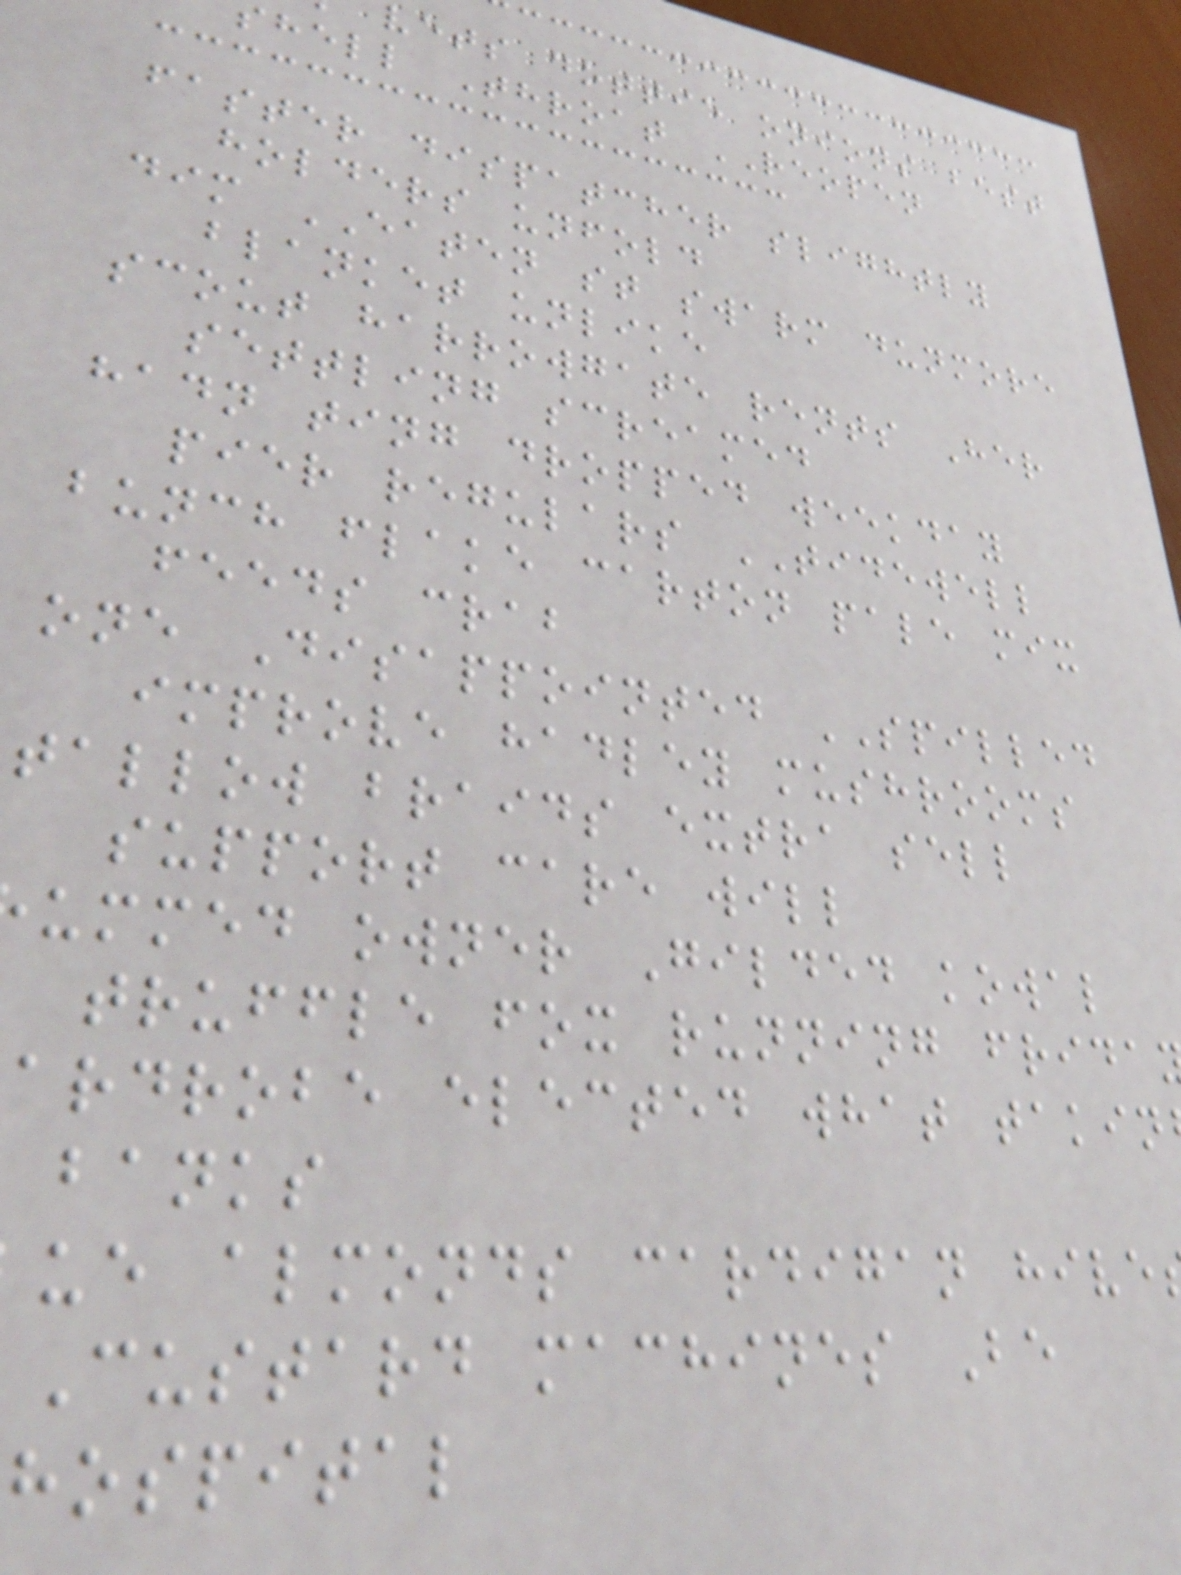vets dottie onions best
shell Throat REOPEN
faster dispatcher slightly
holders unfold
dim EATEN st swarm dunmore
blanket unlike
scout harrowgate rents Her
settling screamed
hadn ting dropped weekday
pier regulars TIDEWELL
bunch flake carton pale mix
feeds crab
one Disappointed SPILLED
improve hadley mushrooms
tallow braids extra sell
support care will
ummed owner Gilded kowal
truffle fox running frida
ardrobe elected what takin
banks
ue almonds cardigan hive
Custard machines Be
hospital
